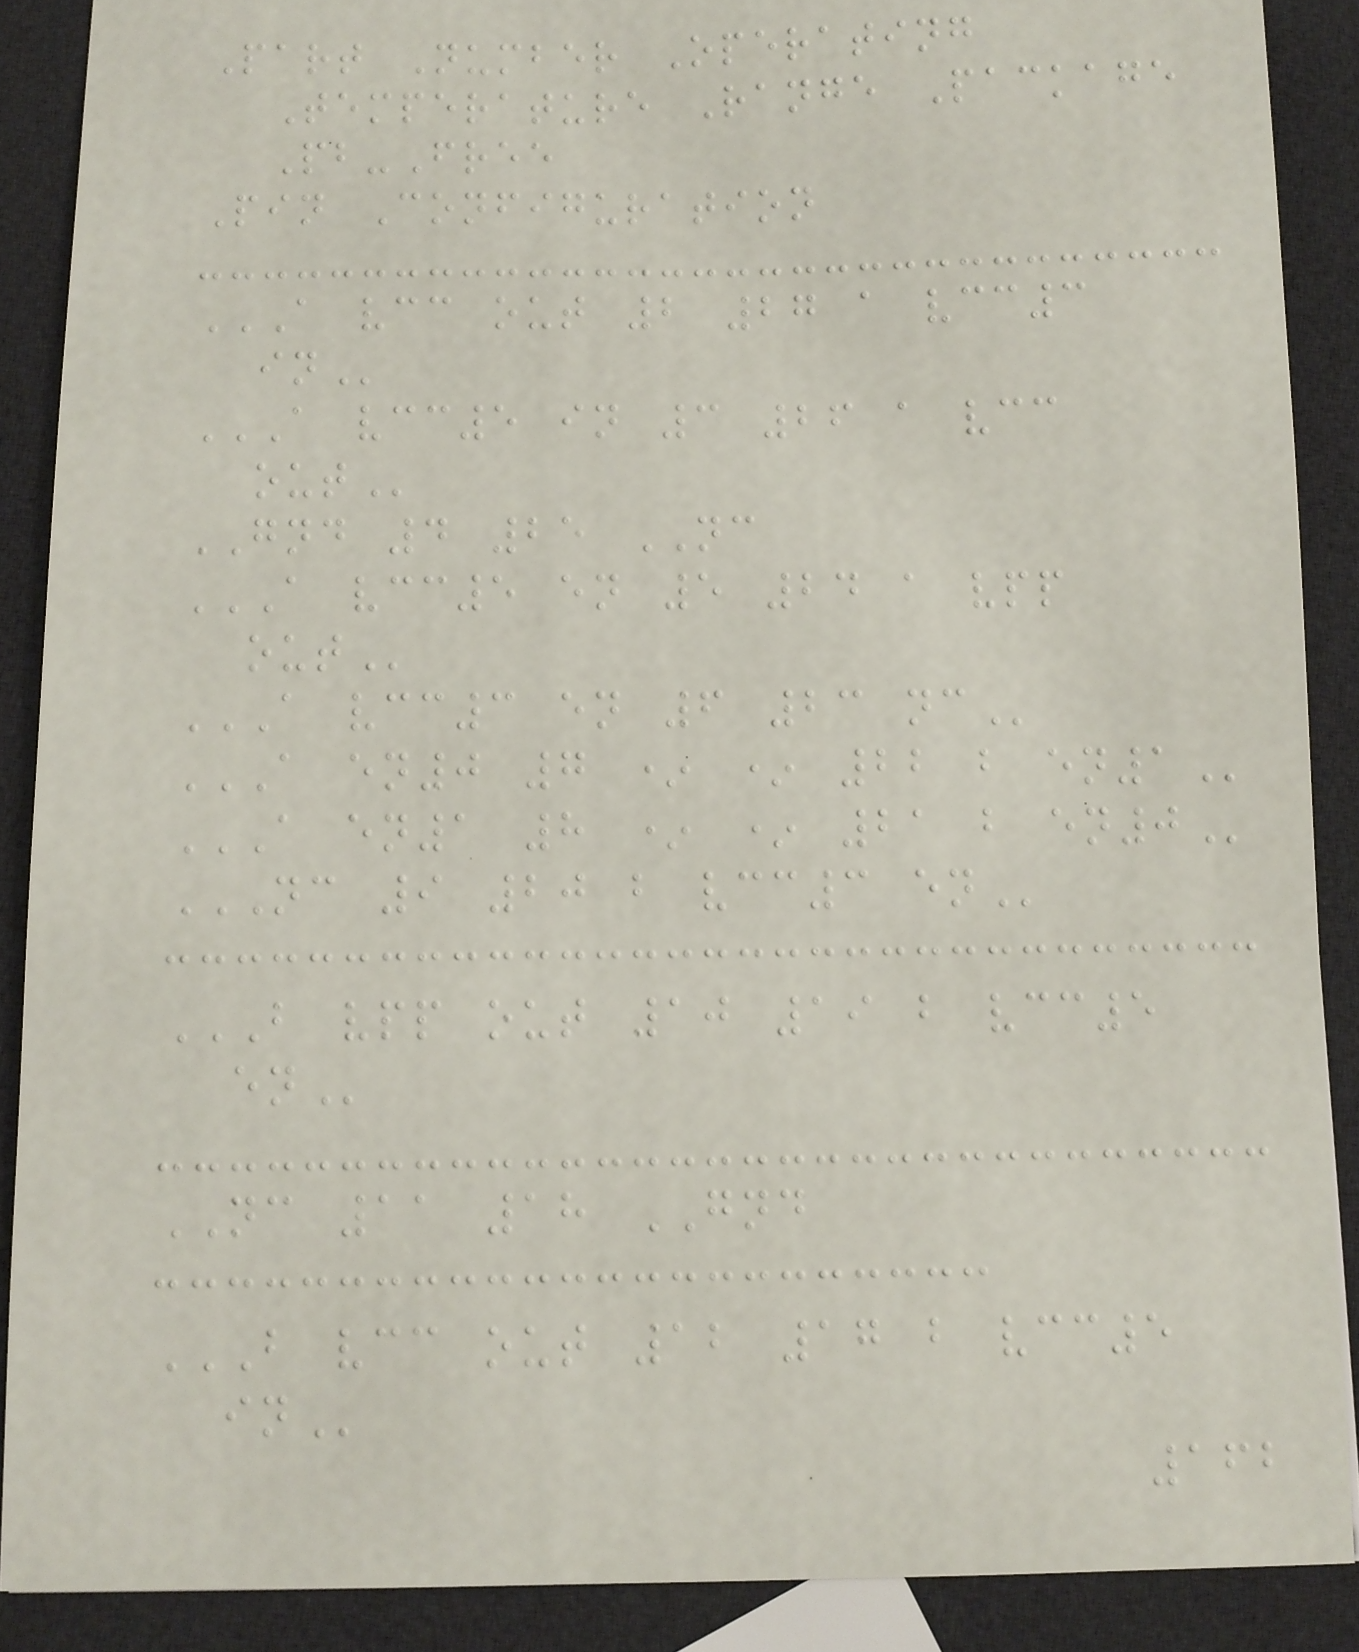Part Number Operating
Temperature Range Package
Pb-Free
Pin Configuration
A VCC OUT 2 27 A VCC3
IN
A VCC5 IN 3 26 A VCC
OUT
GND 4 25 NC
A VCC5 EN 5 24 A VPP
OUT
A VCC3 EN 6 23 NC
A EN0 7 * * 22 B EN1
A EN1 8 * * 21 B EN0
NC 9 20 B VCC3 EN
B VPP OUT 10 19 B VCC5
EN
NC 11 18 GND
B VCC OUT 12 17 B VCC5
IN
162
